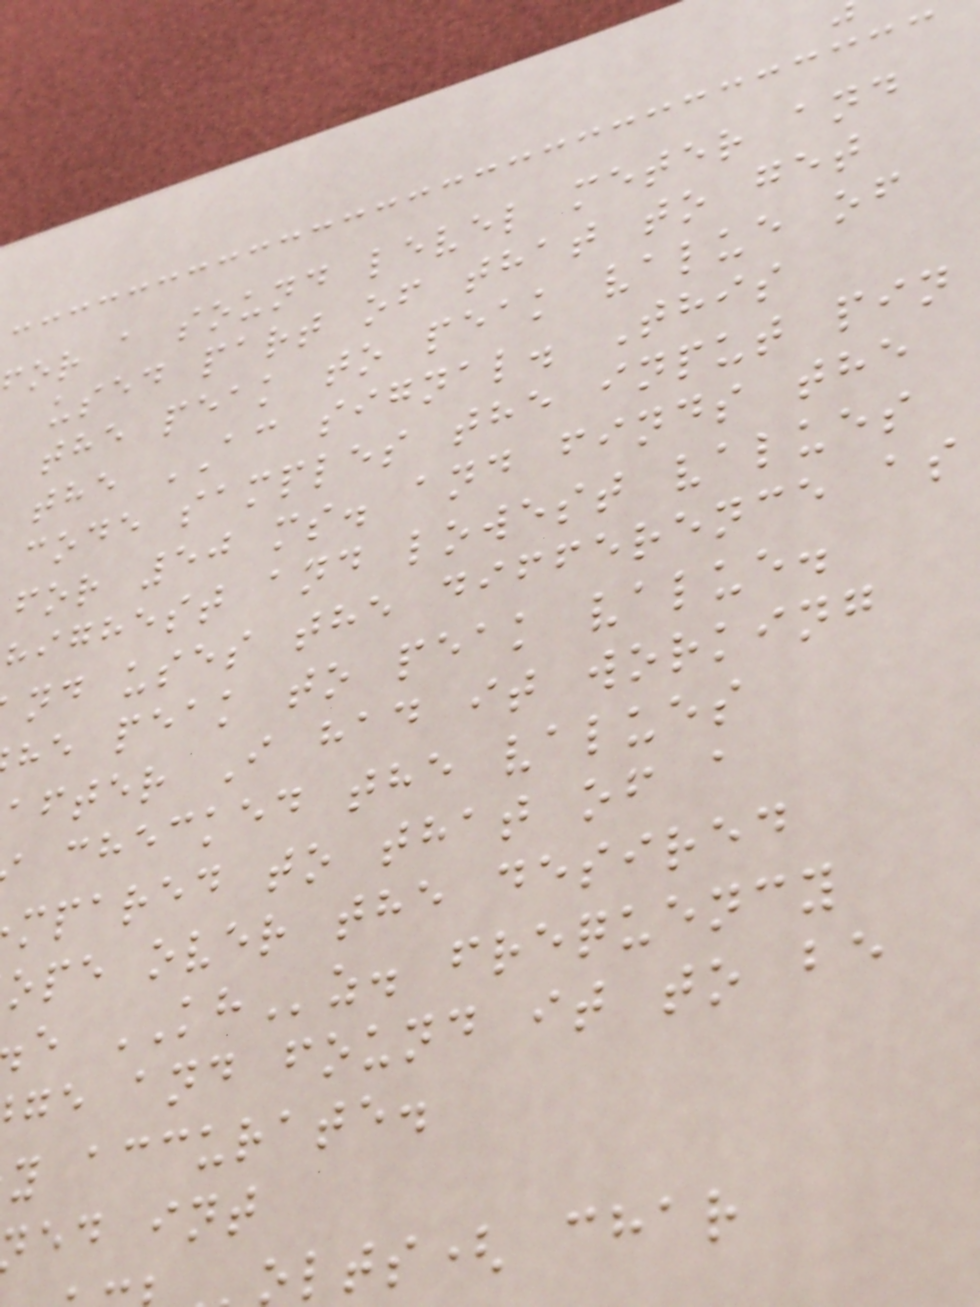or a sound level meter and
used part of that to get
the peak to peak value of
the AC signal. This
code samples the input pin
for 50 ms. and finds the
highest and lowest values
nd uses the difference as
he peak to peak value.
after I had it working
checked the values
mpared to that of a
ope over the desired
e KHz. frequency
ge and found it to be
y accurate.
ed int
olts( char
